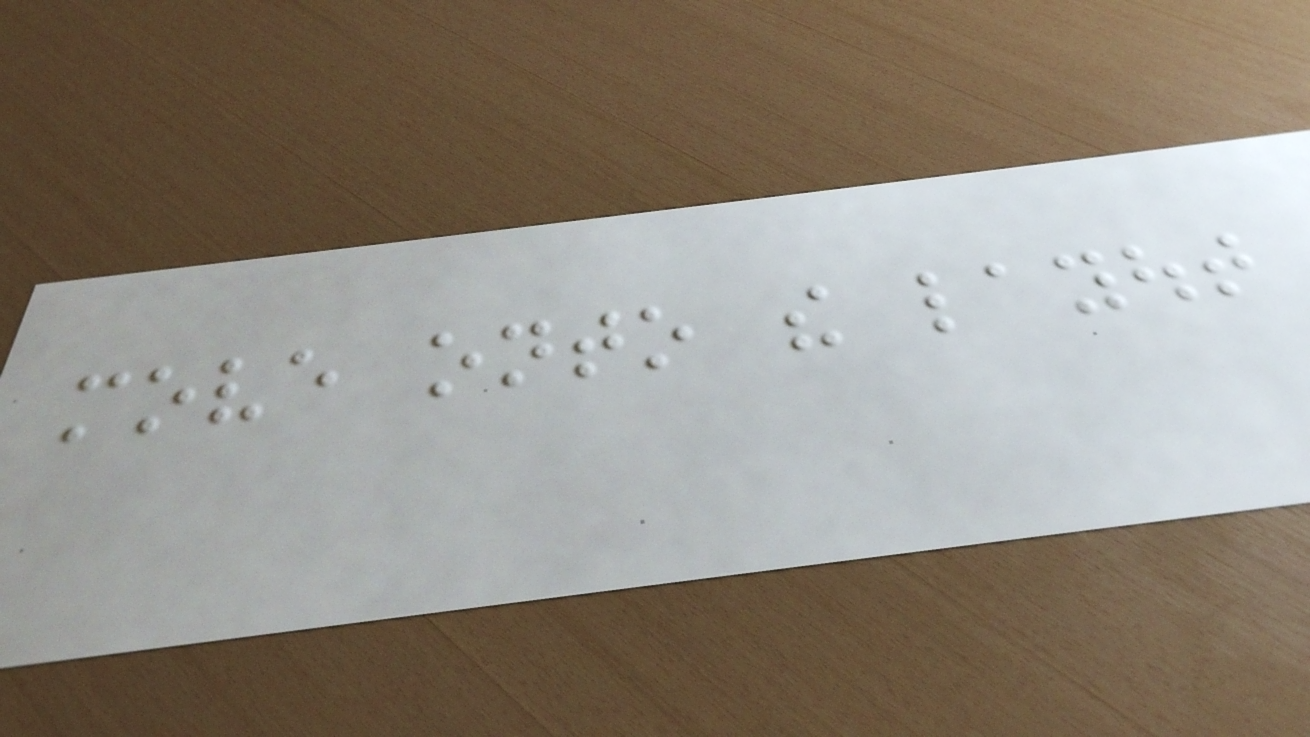move onto the layout
